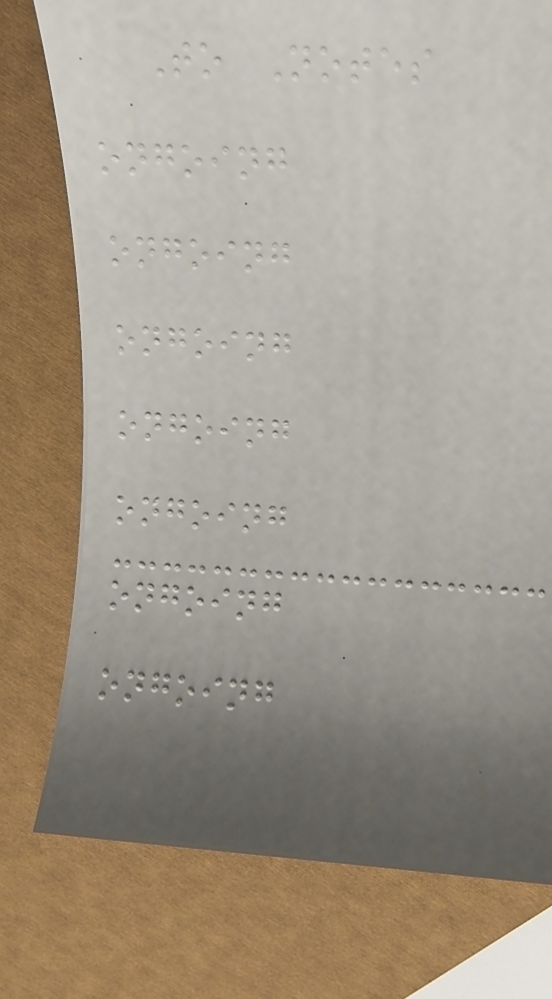To Notes
ongoing
ongoing
ongoing
ongoing
ongoing
ongoing
ongoing
